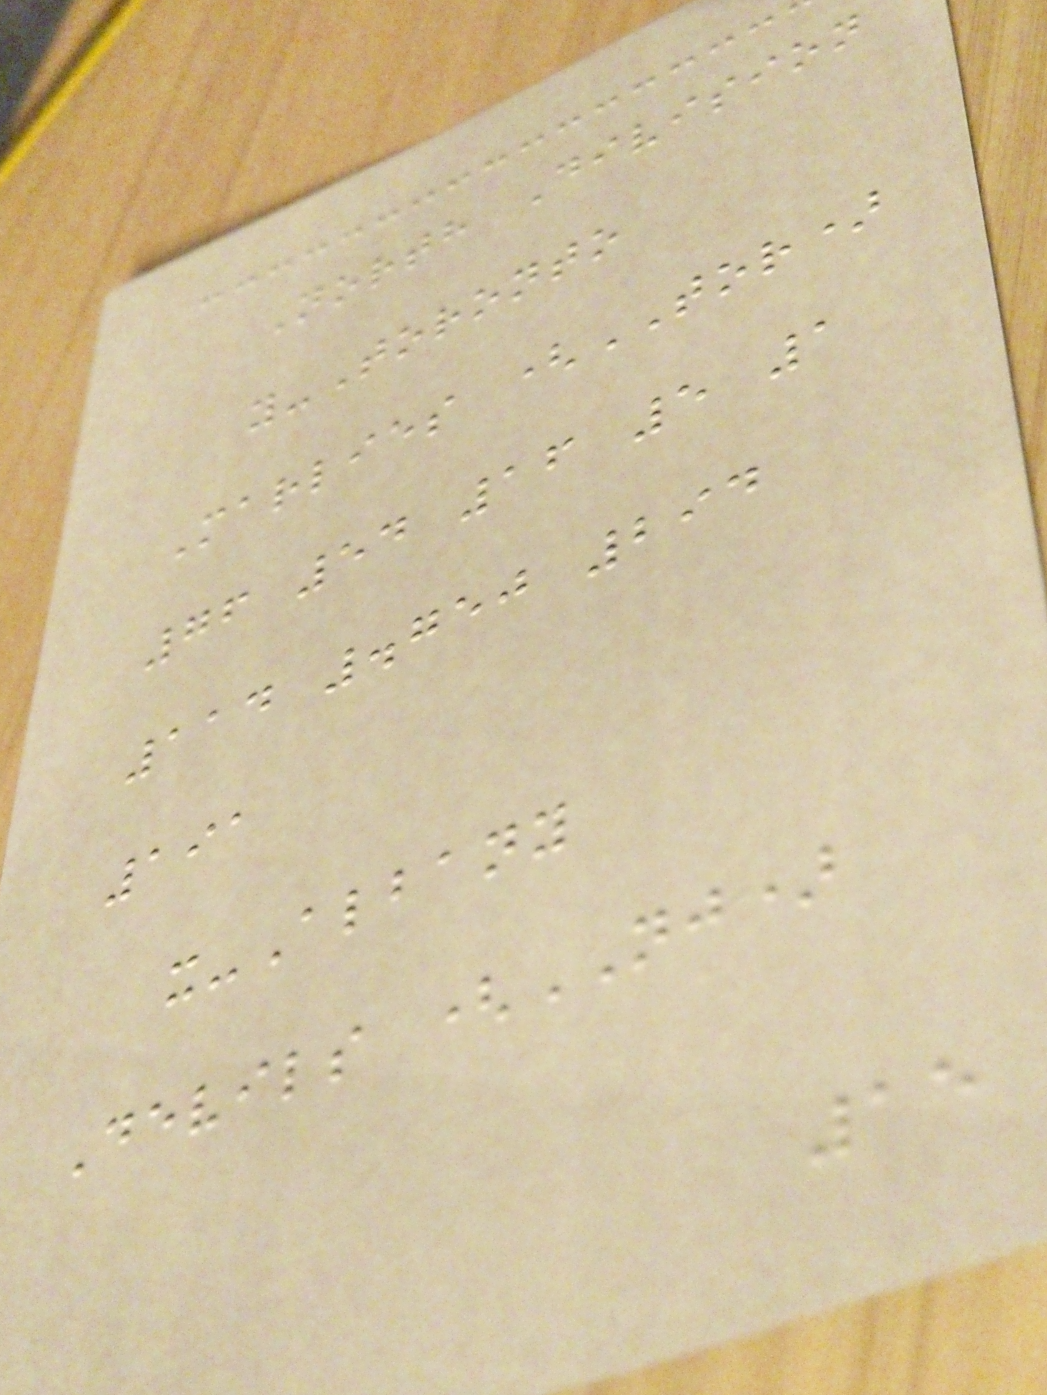North Division
y-Toronto
Marlies (TOR)
76 54 16 5 1
114 .750 294
191
x-Albany
Devils (NJ)
15
